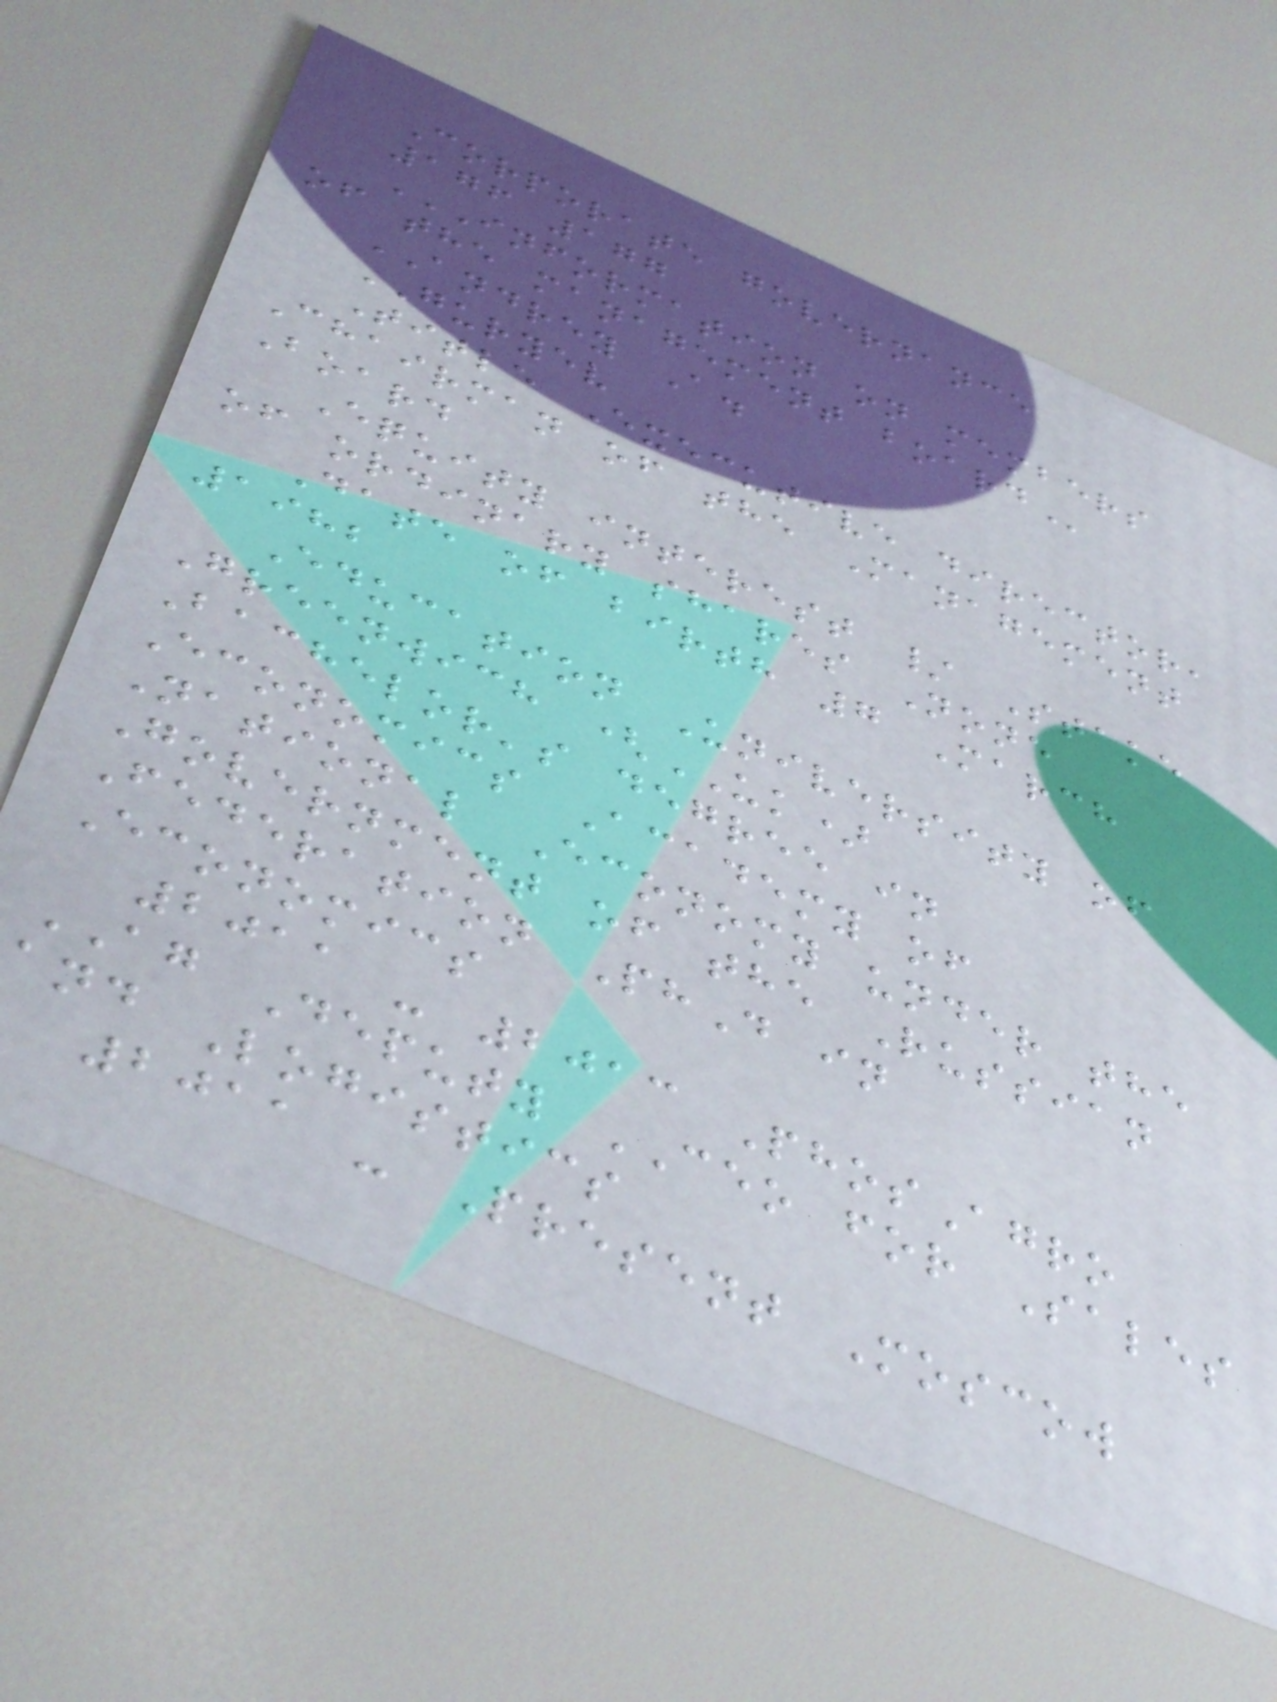Corporate governance
176 177
INFORMATION ON MEMBERS
of the management
ANDREY A.
GURYEV
Title Executive director,
Chairman of the Management
Board
Equity interest / Stake
of ordinary shares None
Date of birth 7 March
1982
Education University of
Greenwich (UK)
Bachelor's degree in
Economics Academy of
National Economy under the
Government of the Russian
Federation PhD in
Economics
2011 - 2013 PhosAgro
AG Deputy CEO for Sales
and Logistics
2011 - Present Moscow
